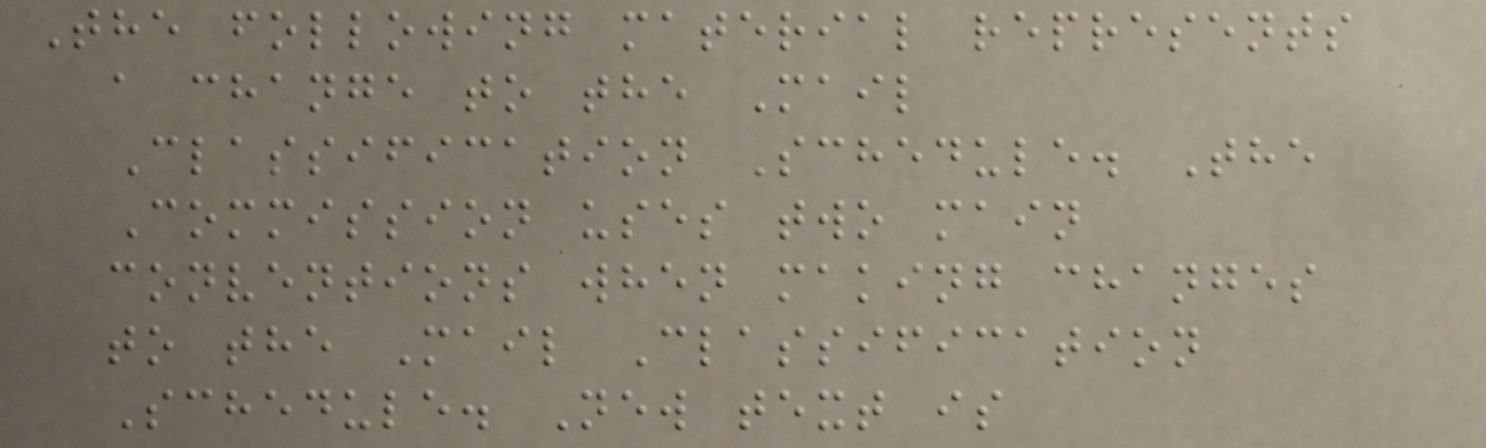The following material represents
a change to the Mail
Classification Schedule. The
Commission uses two main
conventions when making changes
to the Mail Classification
Schedule. New text is
